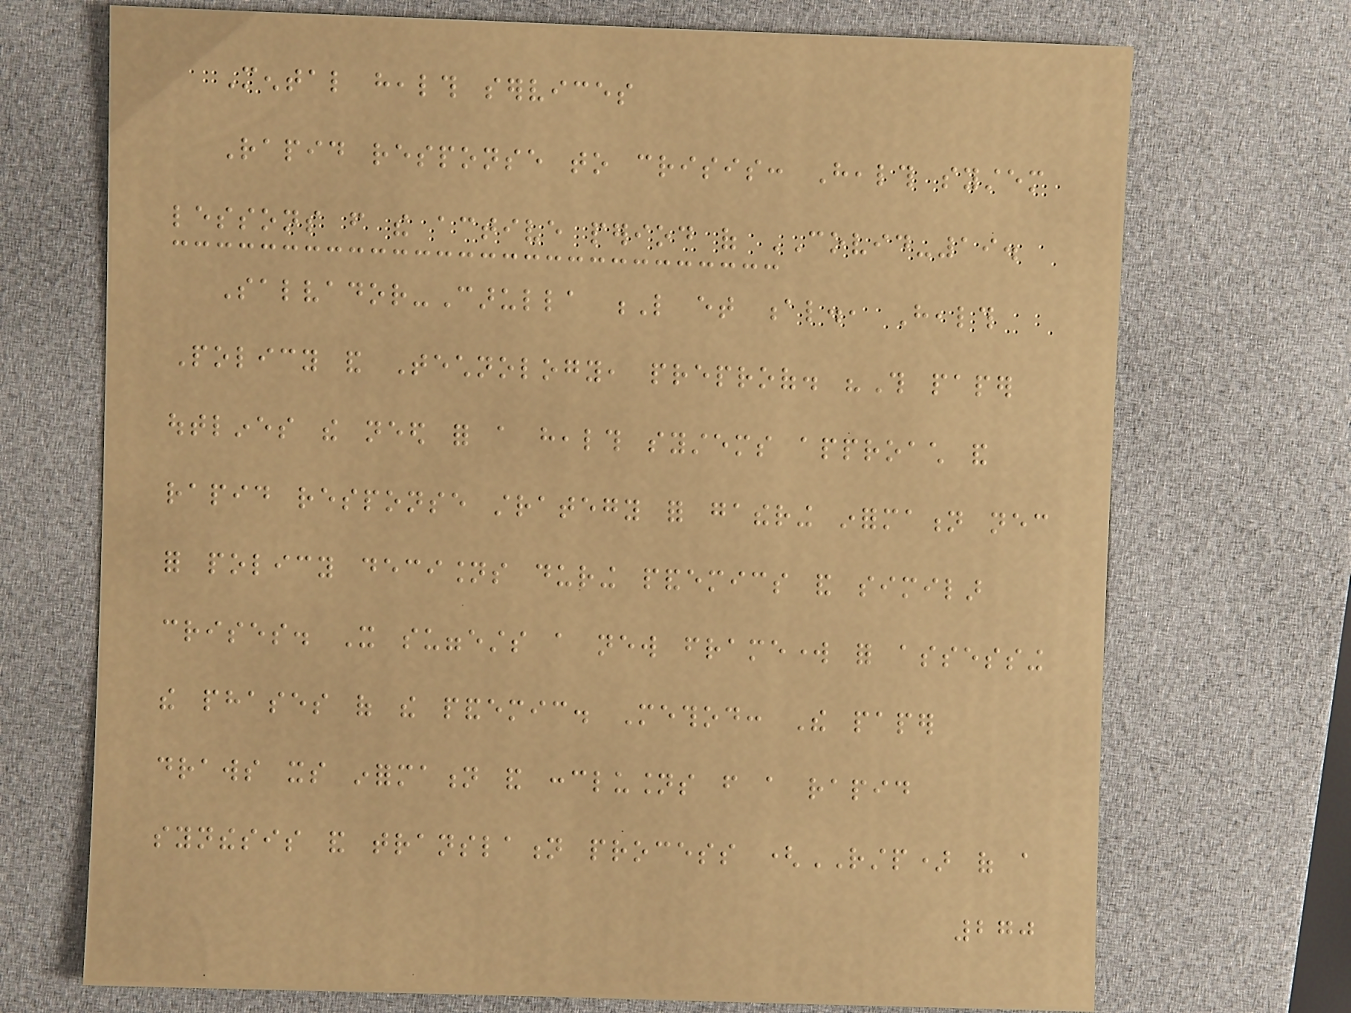Mental health services
Rapid response to crisis: Health system
lessons from the active period of COVID-19.
Salvador-Carulla L et al., Health
Policy and Technology, preproof. "This paper
outlines the need for a health systems approach and
rapid response strategy for gathering information necessary
for policy decisions during pandemics and similar
crises. It suggests a new framework for assessing
the phases of the pandemic. Method: The paper
draws its information and conclusions from a rapid
synthesis and translation process (RSTP) of a
270
